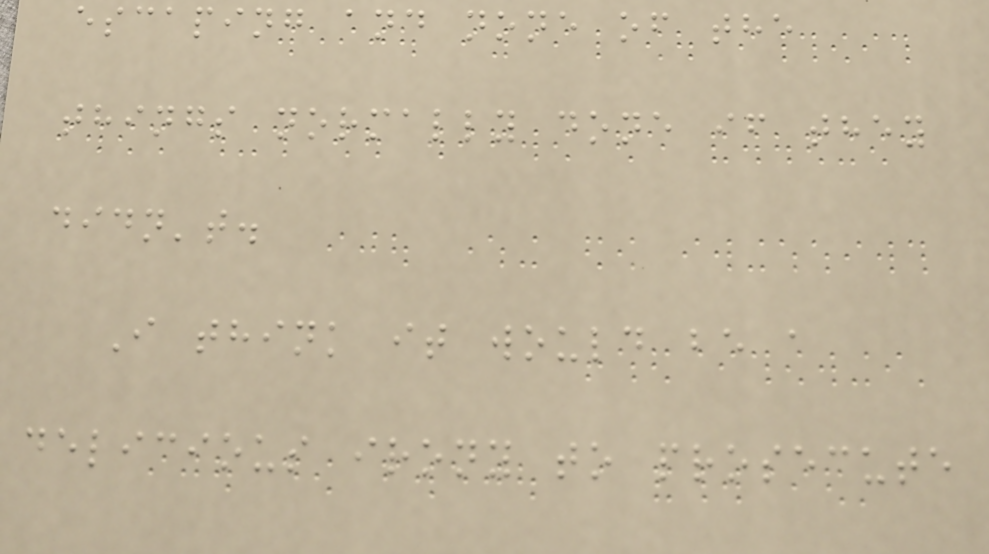escaping and none of the
things normally done if they
didn't.
I think it would be a
delicious irony to prosecute
